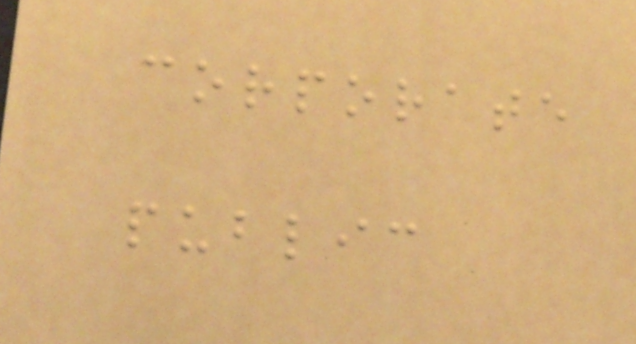corporate
public
